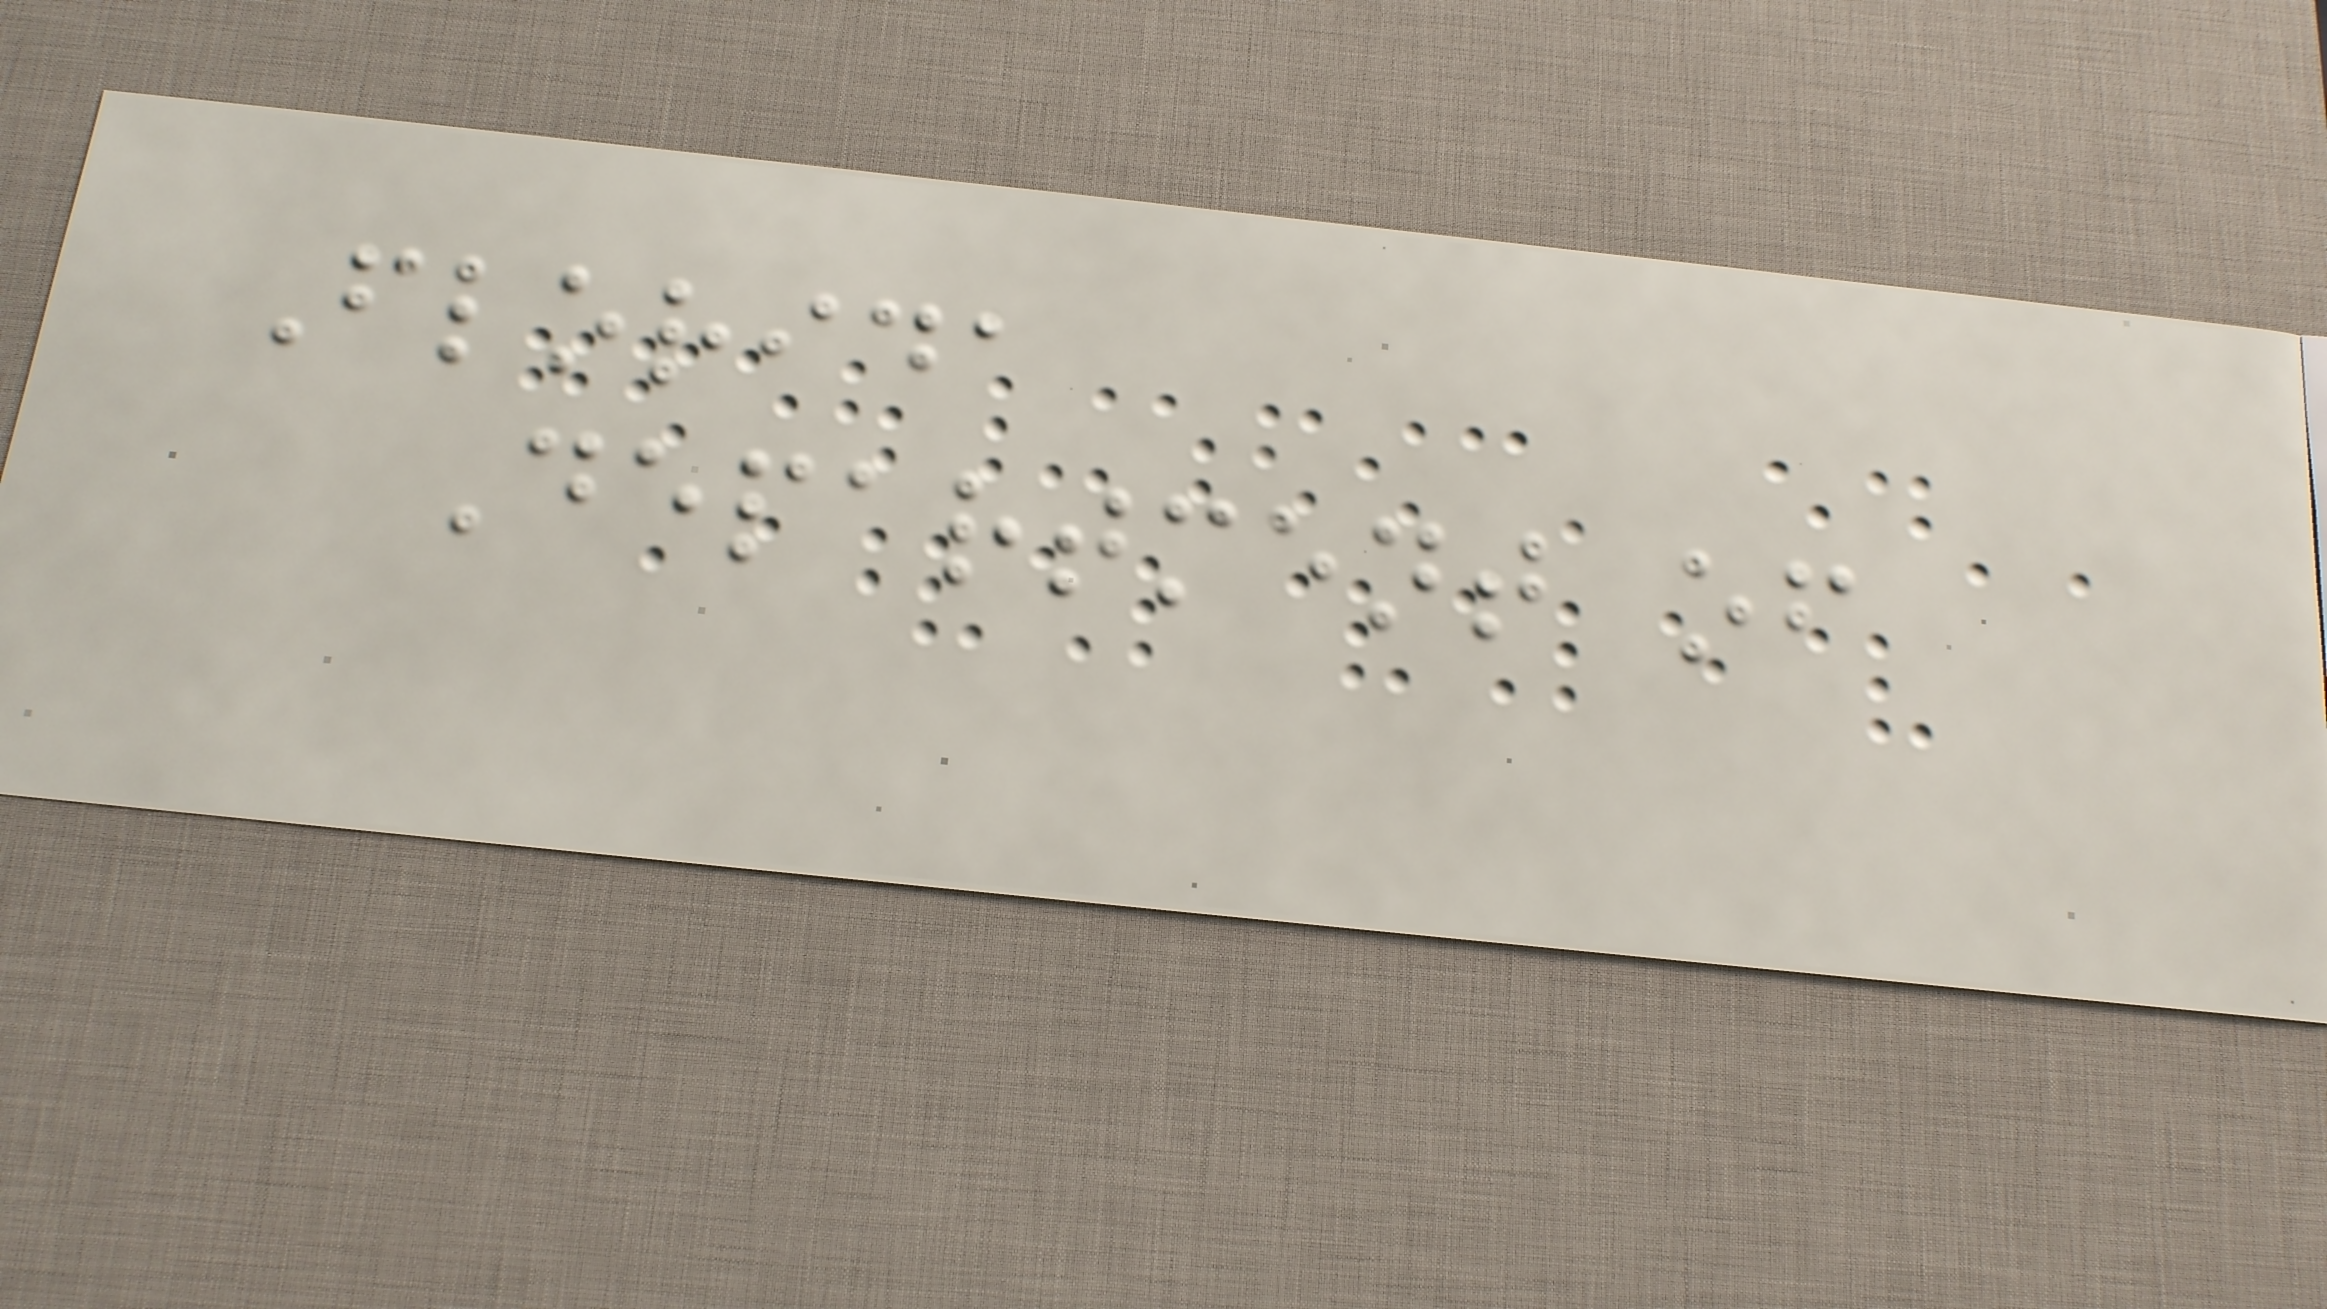Florida
Department of
